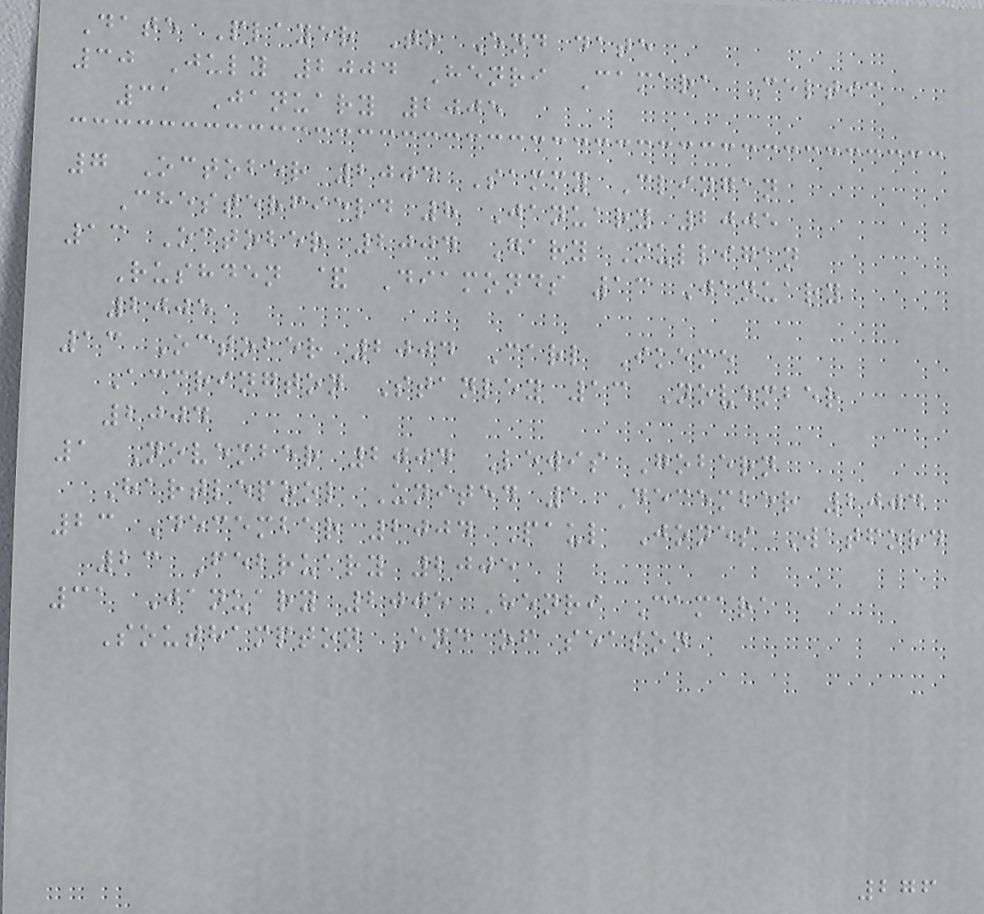Date Player To End date
30 July 2004 Henri Camara Celtic
31 January 2005
7 October 2004 Sammy Clingan
Chesterfield 8 January 2005
13 October 2004 Gary Mulligan
Rushden & Diamonds 13 January
2005
13 October 2004 Carl Ikeme
Accrington Stanley 13 November
2004
1 November 2004 Lewis Gobern
Hartlepool United 1 December 2004
23 December 2004 Paul Jones Watford
23 February 2005
31 January 2005 Henri Camara
Southampton End of season
276
